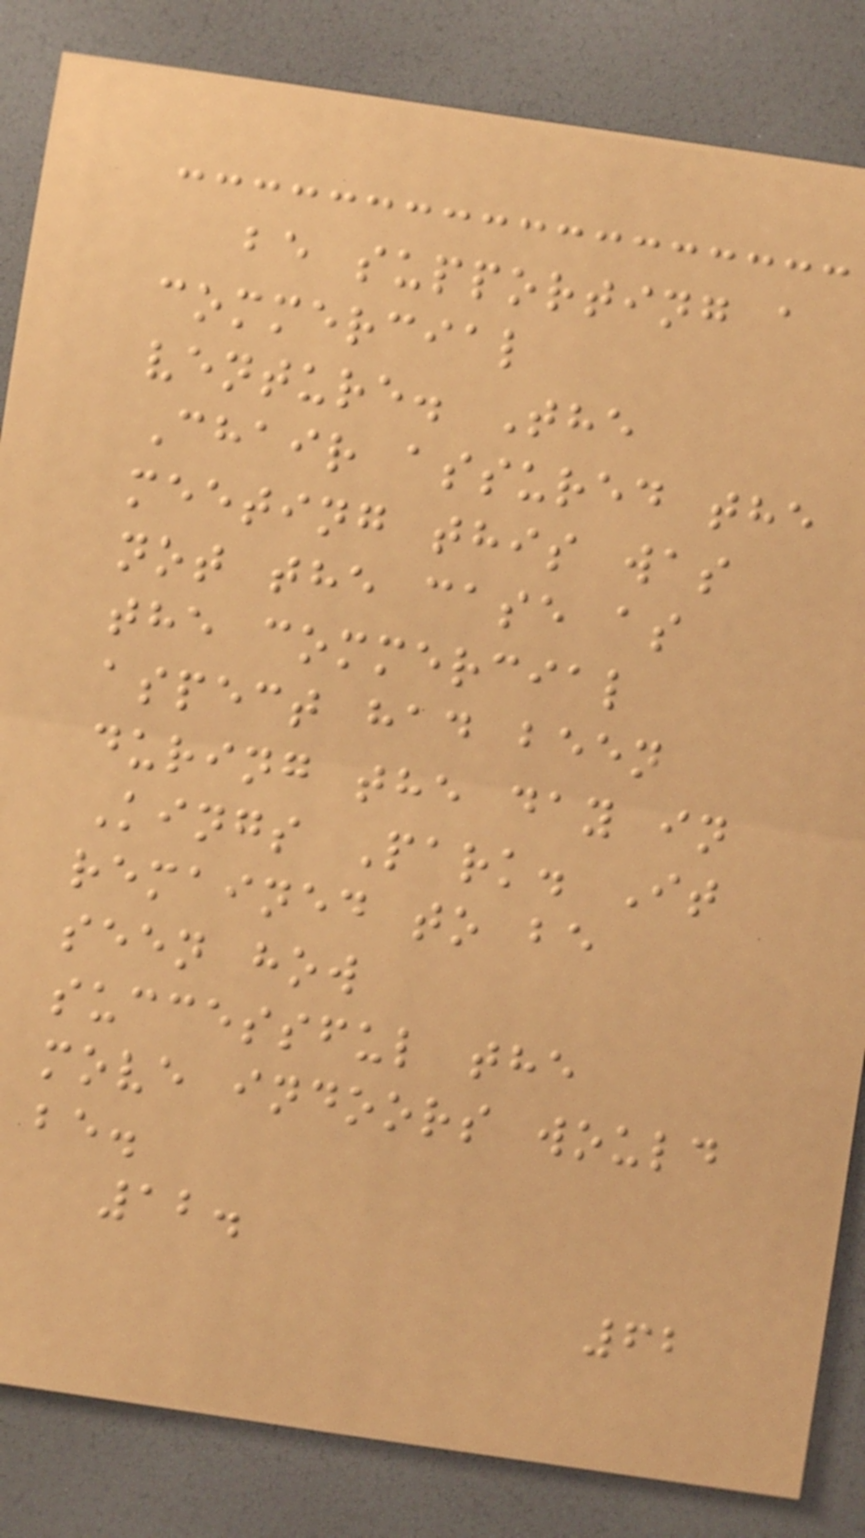be supporting a
commercial
venture. The
Chair assured the
meeting this was
not the case as
the commercial
aspect had been
during the day in
Kings Park. It
remained to be
seen how
successful the
move indoors would
be.
12.
62
